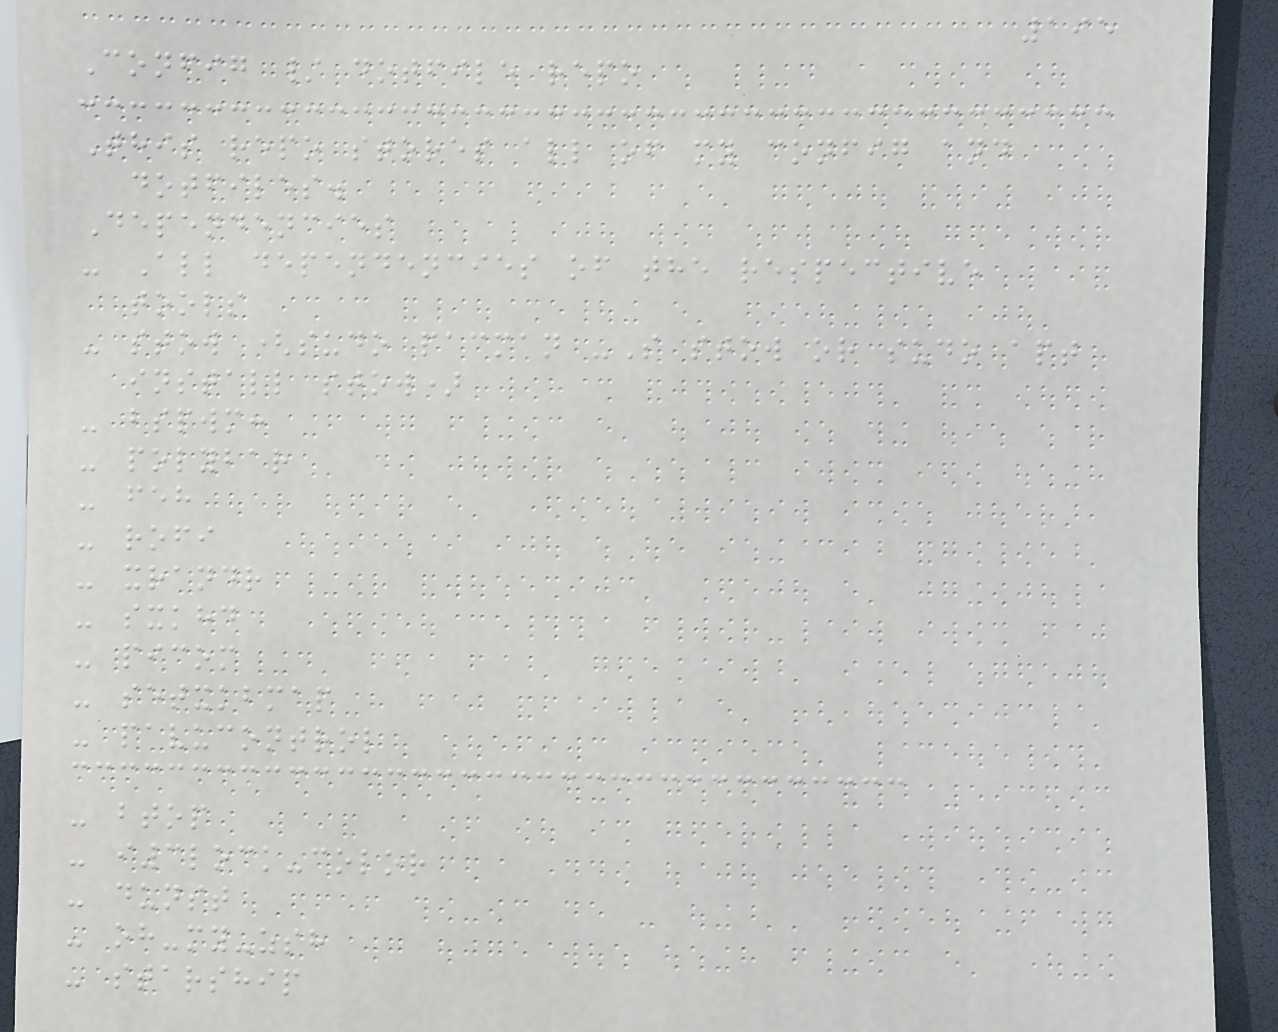195
Config / dotfile repo
This repo stores all of my config and
dotfiles.
Dependencies
- All dependencies of the respective
tools
- stow (sudo pacman -S stow or sudo apt
install stow)
- bspwm:
- polybar
- feh
- rofi
- xrandr
- sxkhd
- picom
- setxkbmap
- pavucontrol
- btop
- i3lock-color
- dunst
- oh-my-zsh
- starship
